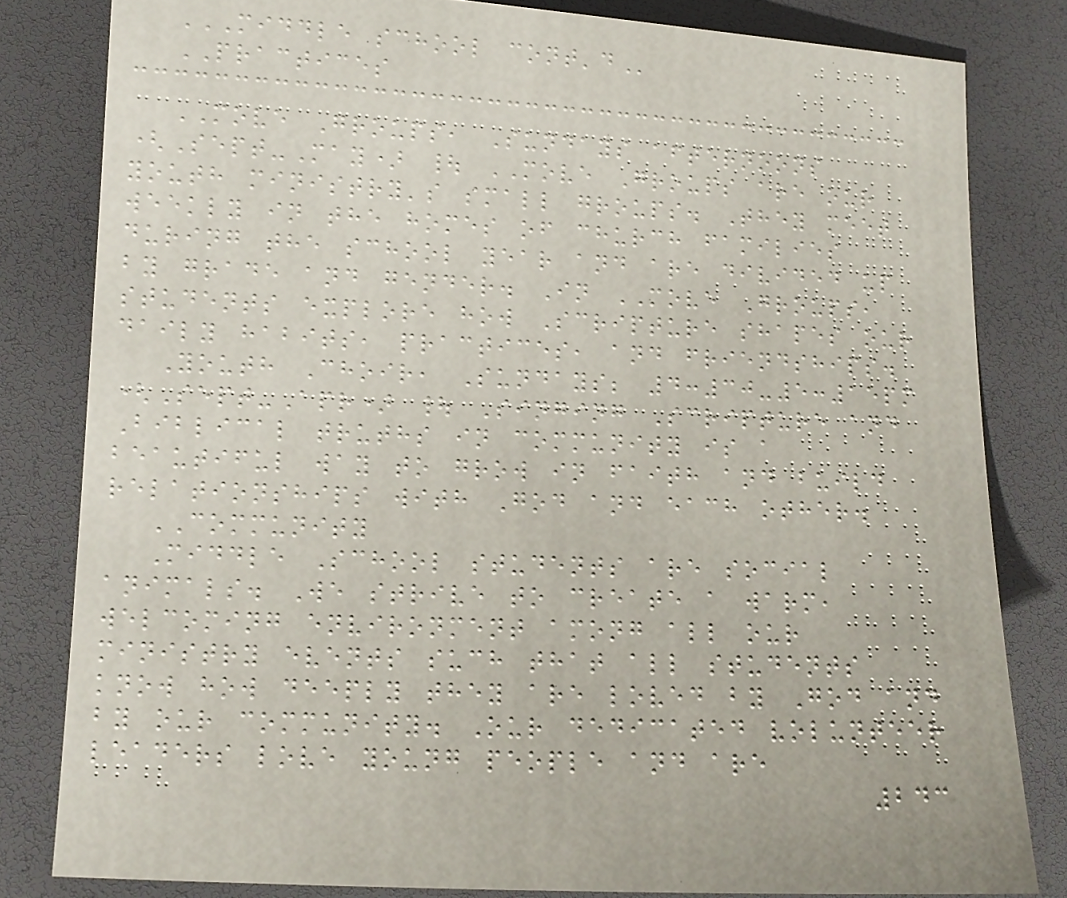MIDDLE SCHOOL CONT'D
PRACTICES
MOVE Groups, Sundays afternoons
(Sept-May) | MOVE Groups are our
youth ministry's small groups. They meet
weekly in the homes of church families
during the school year and are divided up
by grade and gender. In MOVE Groups,
students explore how Scripture shapes our
daily habits, practices, and friendships.
Youth Choir, Sundays; 4:30-5:15pm
(Sept-Apr) | Singing Scripture and
Biblical truths in community is a
beautiful way to grow in faith and build
relationships with God and each other.
COMMUNITY
Middle School students are social
animals. We strive to create a warm,
welcoming environment among all our
ministry events such that all students
know how deeply they are loved by God and
by our community. Our dedicated volunteer
leaders love young people and are
243
